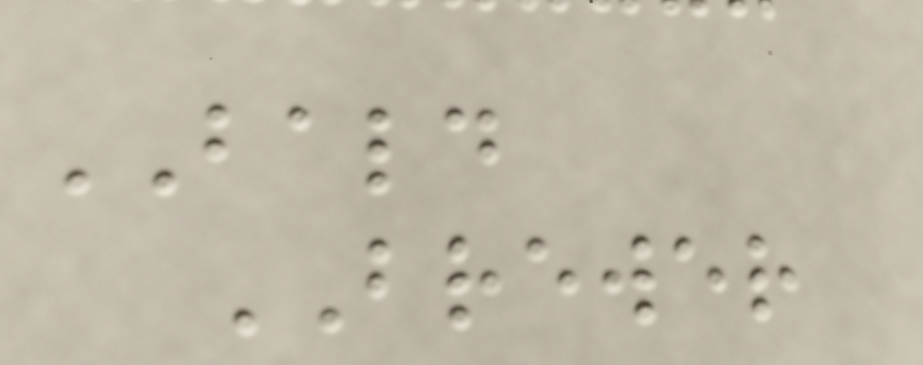BALD
BREWER
